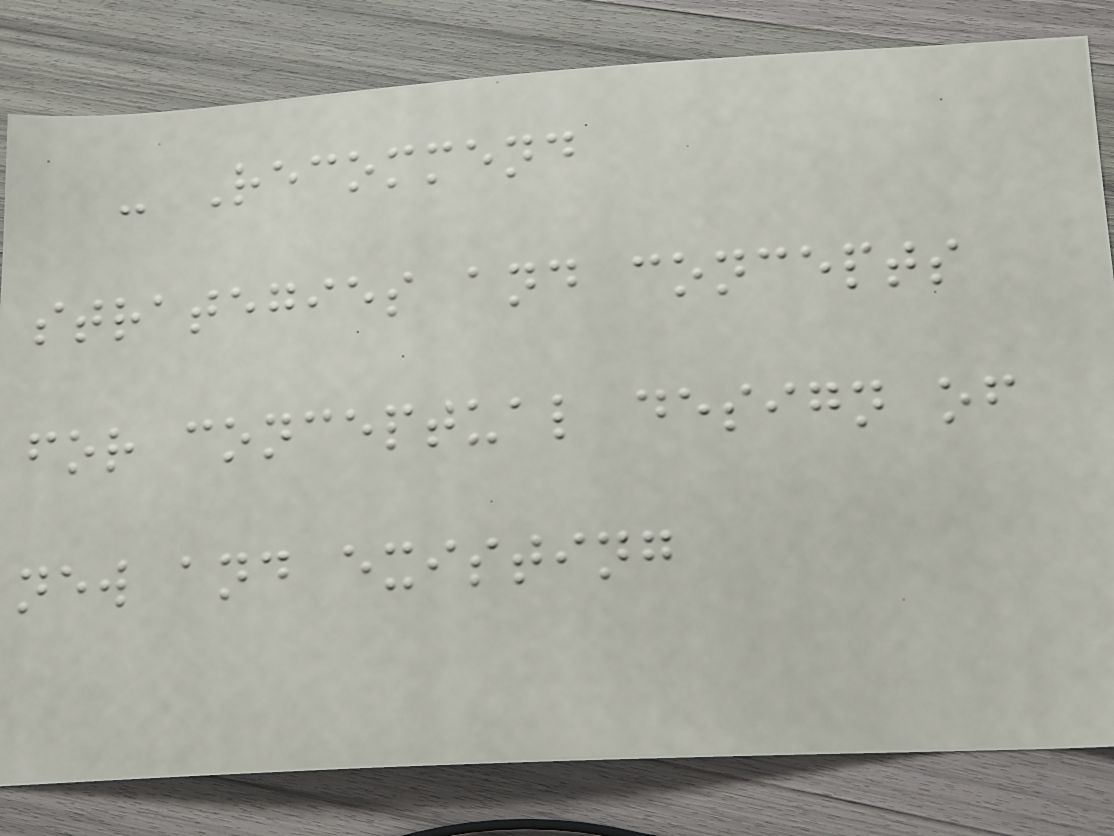- Recommend
strategies and concepts
for conceptual design of
new and existing
